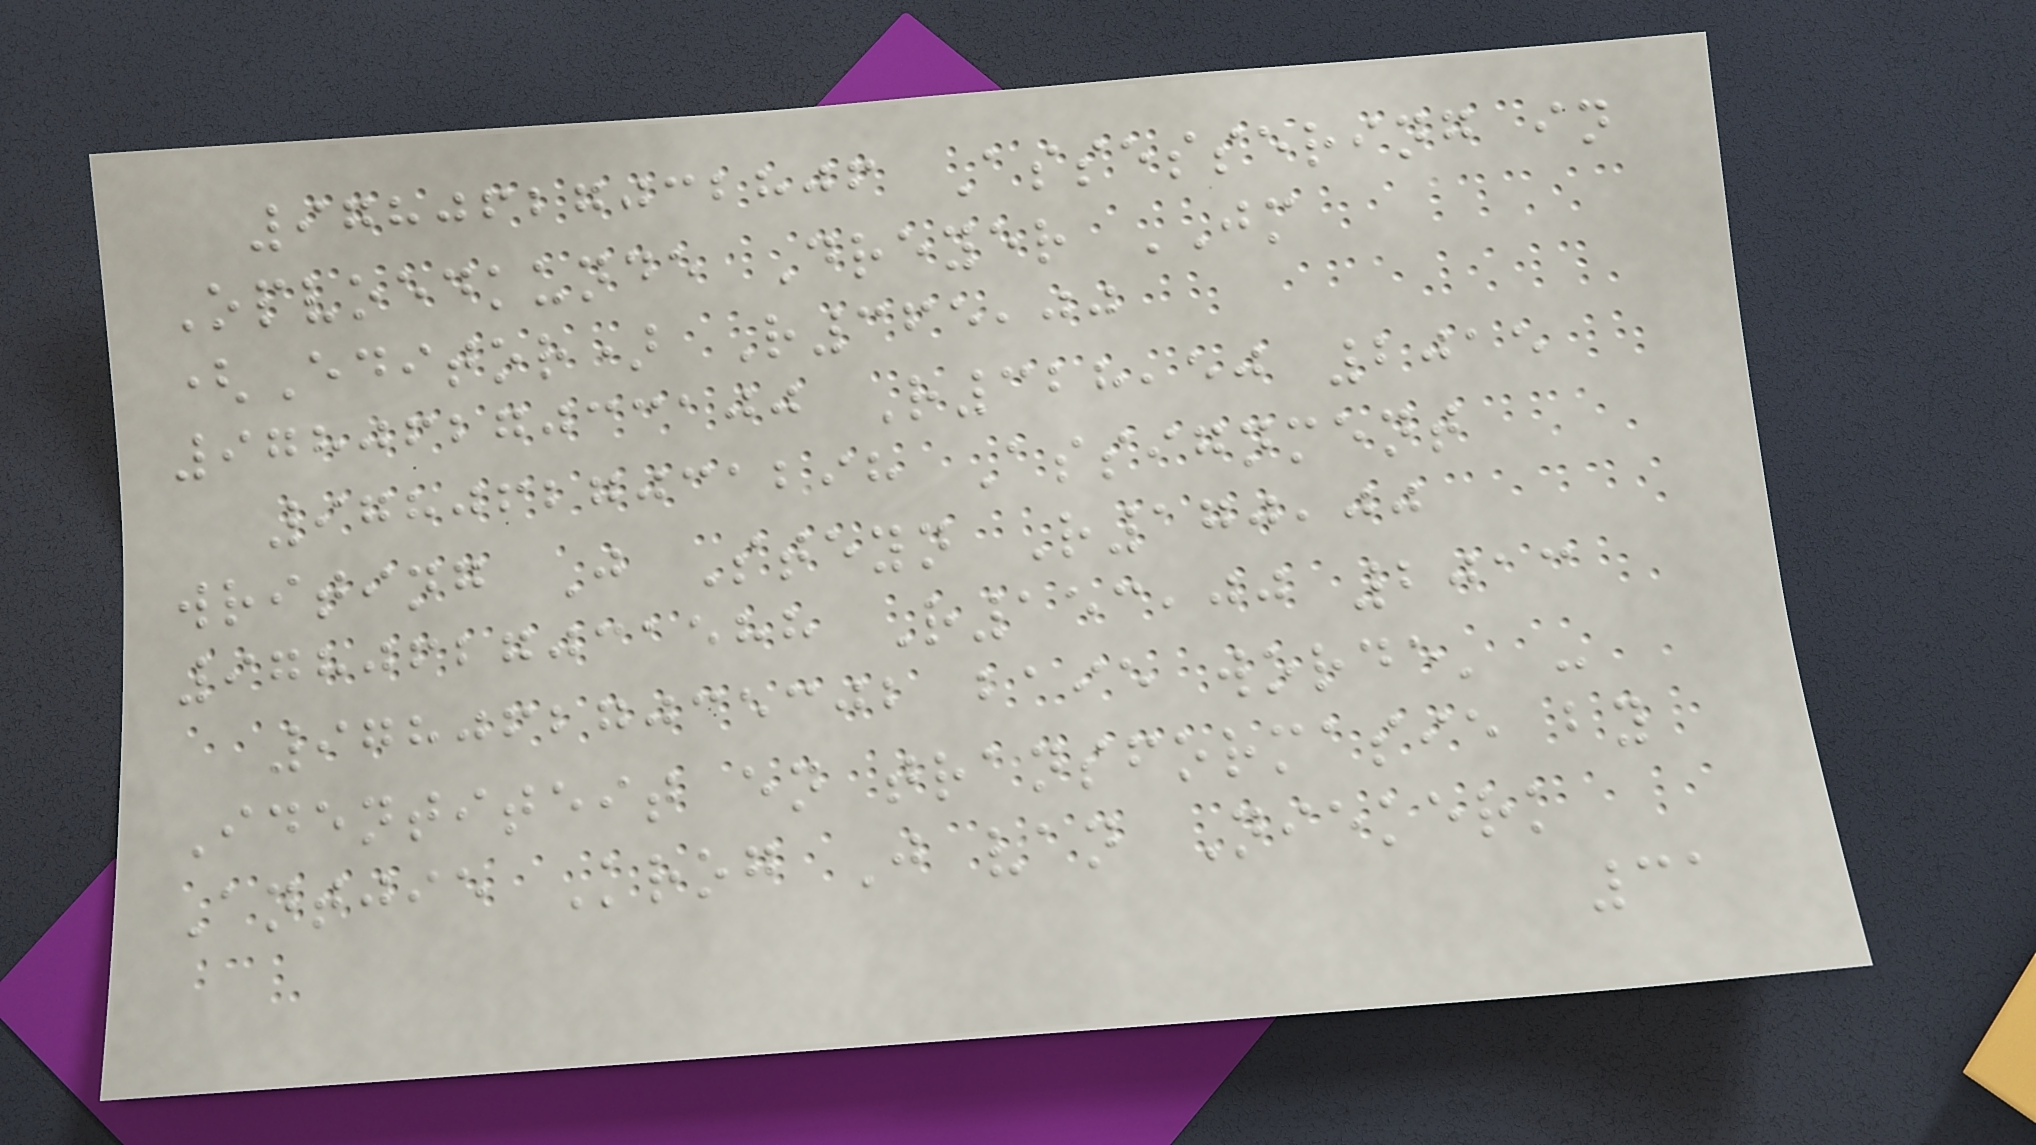9780627032806 Assessering in
Opvoedkunde Dreyer JM
(Editor) R365,00
9780627033100 R328,50 2015
9780627031298 Assignment
writing J Steyn R170,00
9780627031588 R153,00 2013
9780627035302 baie worde' -
Identiteit en transformasie by
Antjie Krog J van Niekerk
31
